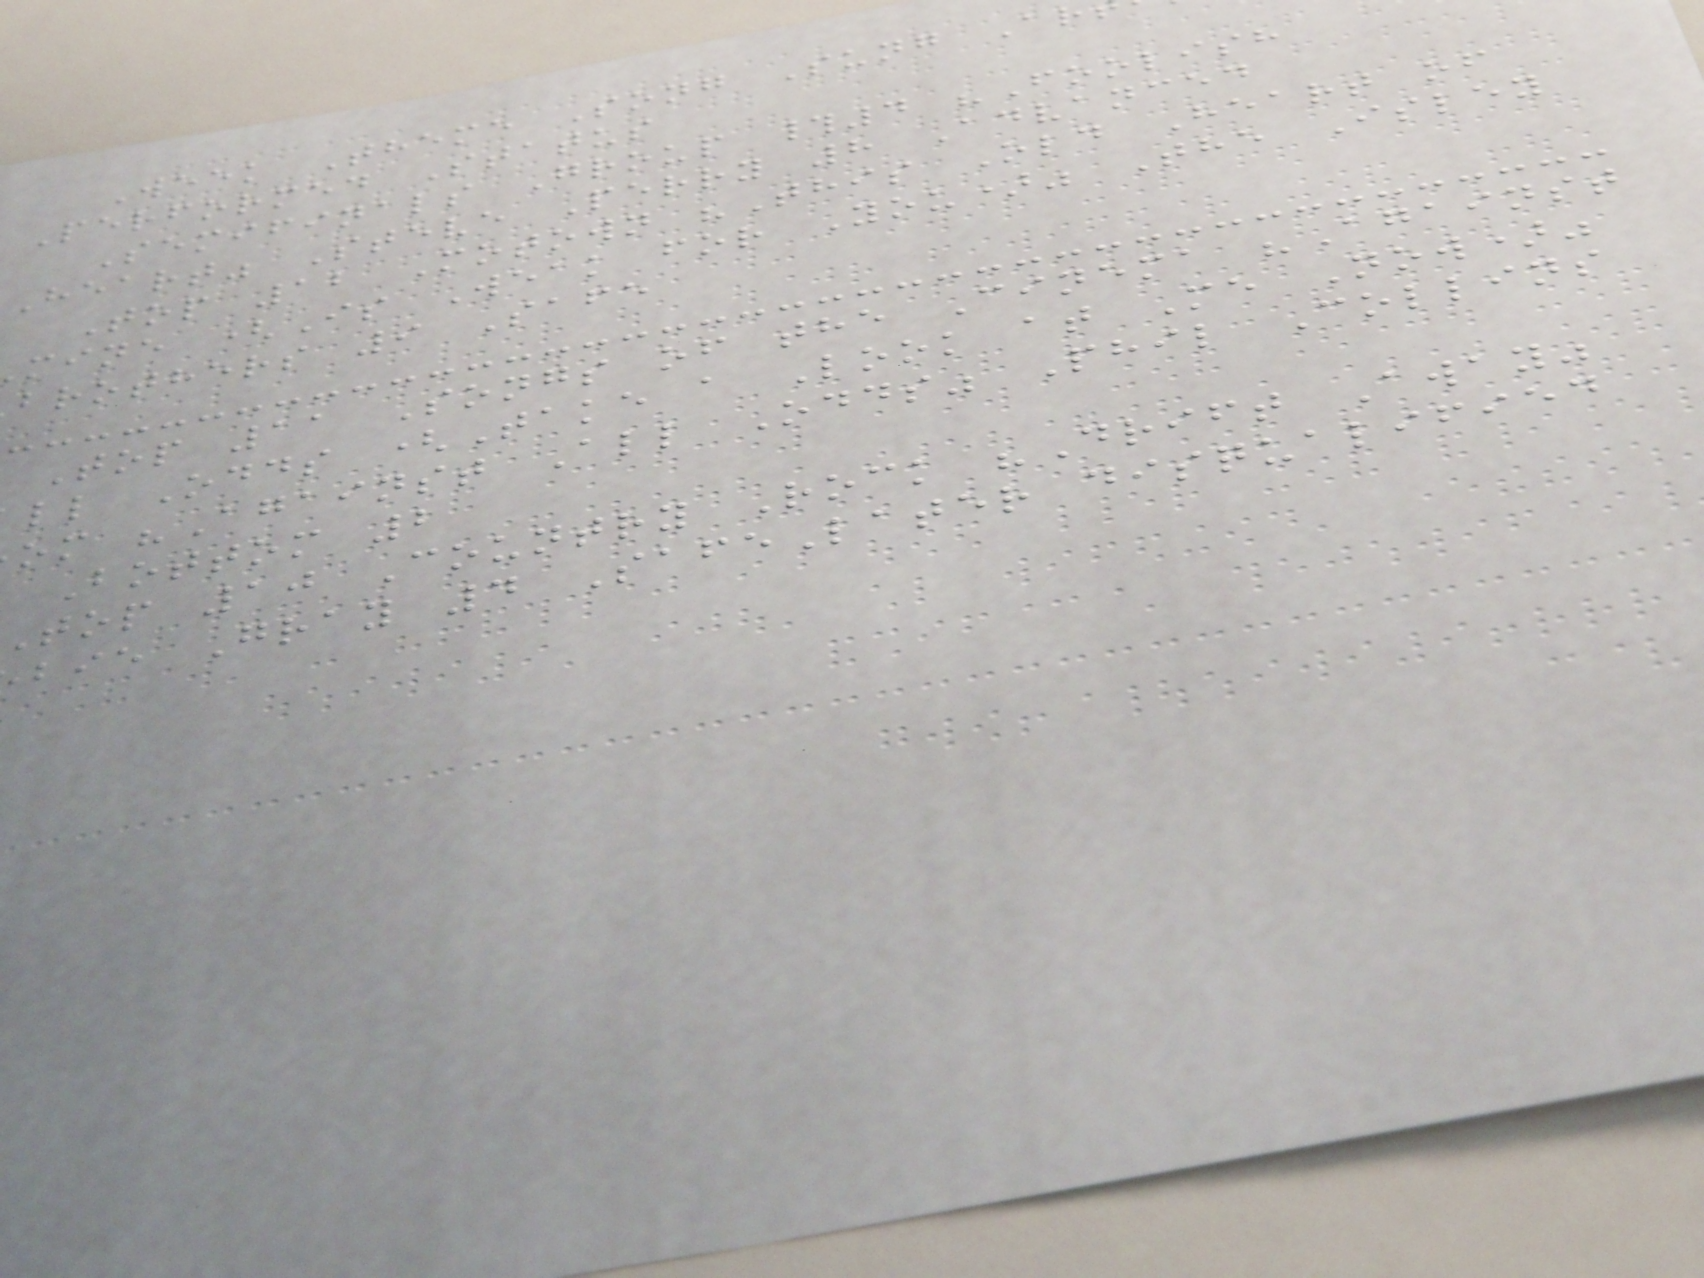Week Theme Song Sung Ar
Performed Status
Semifinals Group #4 "Foolish
Heart" Steve Perry 8 Advanced
Top 12 Motown "This Old Heart of
mine (Is Weak for You)" The Isley
brothers 9 Safe
Top 11 Songs of the Cinema "Against
ll Odds (Take a Look at Me Now)"
om "Against All Odds" Phil Collins
Bottom 2
top 10 Country Rock "Drift Away"
bie Gray 4 SafeLater disqualified
